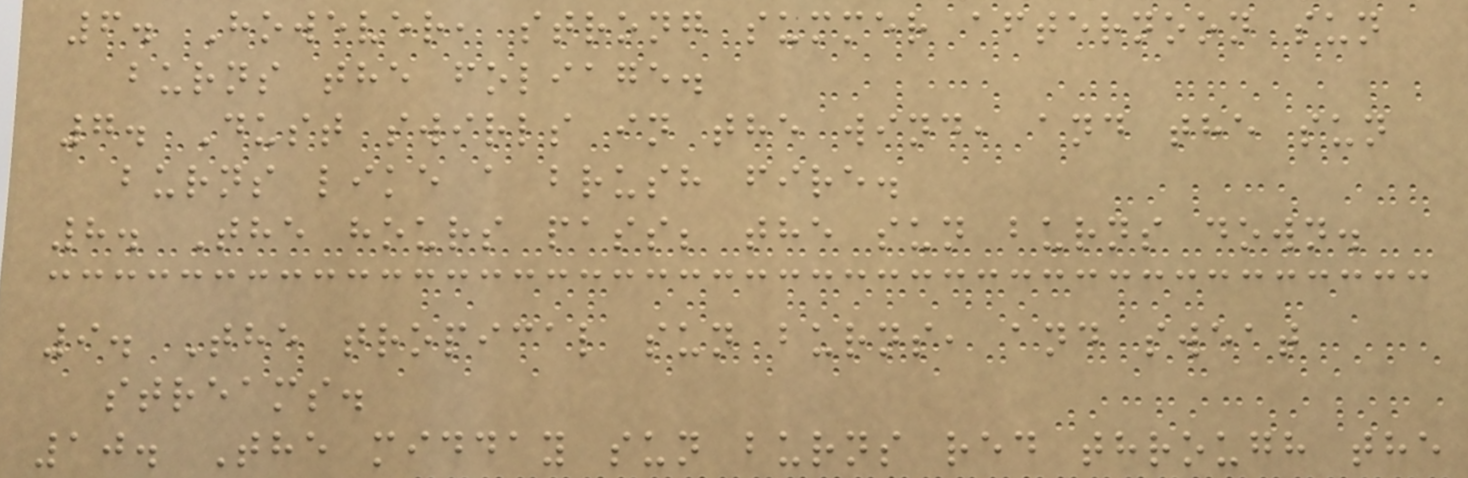6. However, strong summer afternoon sun
burns the foliage.
7. Dust swirls in the wind, and the sun
burns like a brush fire.
8. The hours pass; the sun burns down.
9. The tropical sun burns, and sweat
streams.
10. The midday sun burns red through the
